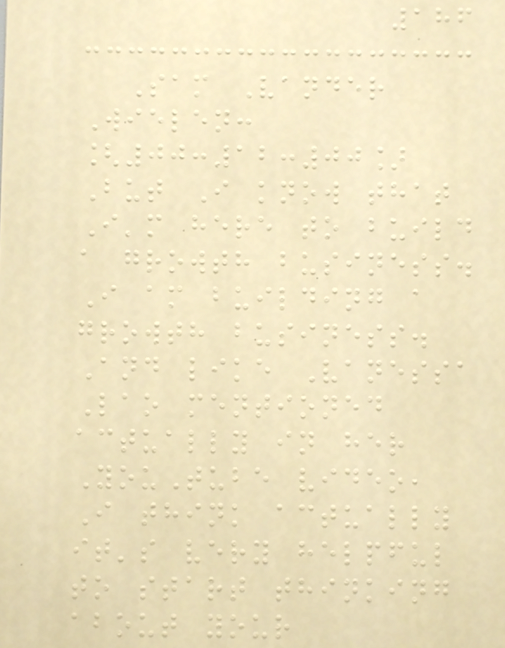186
Sam Vander
Wielen:
[00:12:00]
But I know that
I'm here to build
a growth business.
I am building a
growth business.
And like Vanessa
Lao mentioned
actually in her
YouTube video,
I think actually
it's very helpful
to start thinking
about your
